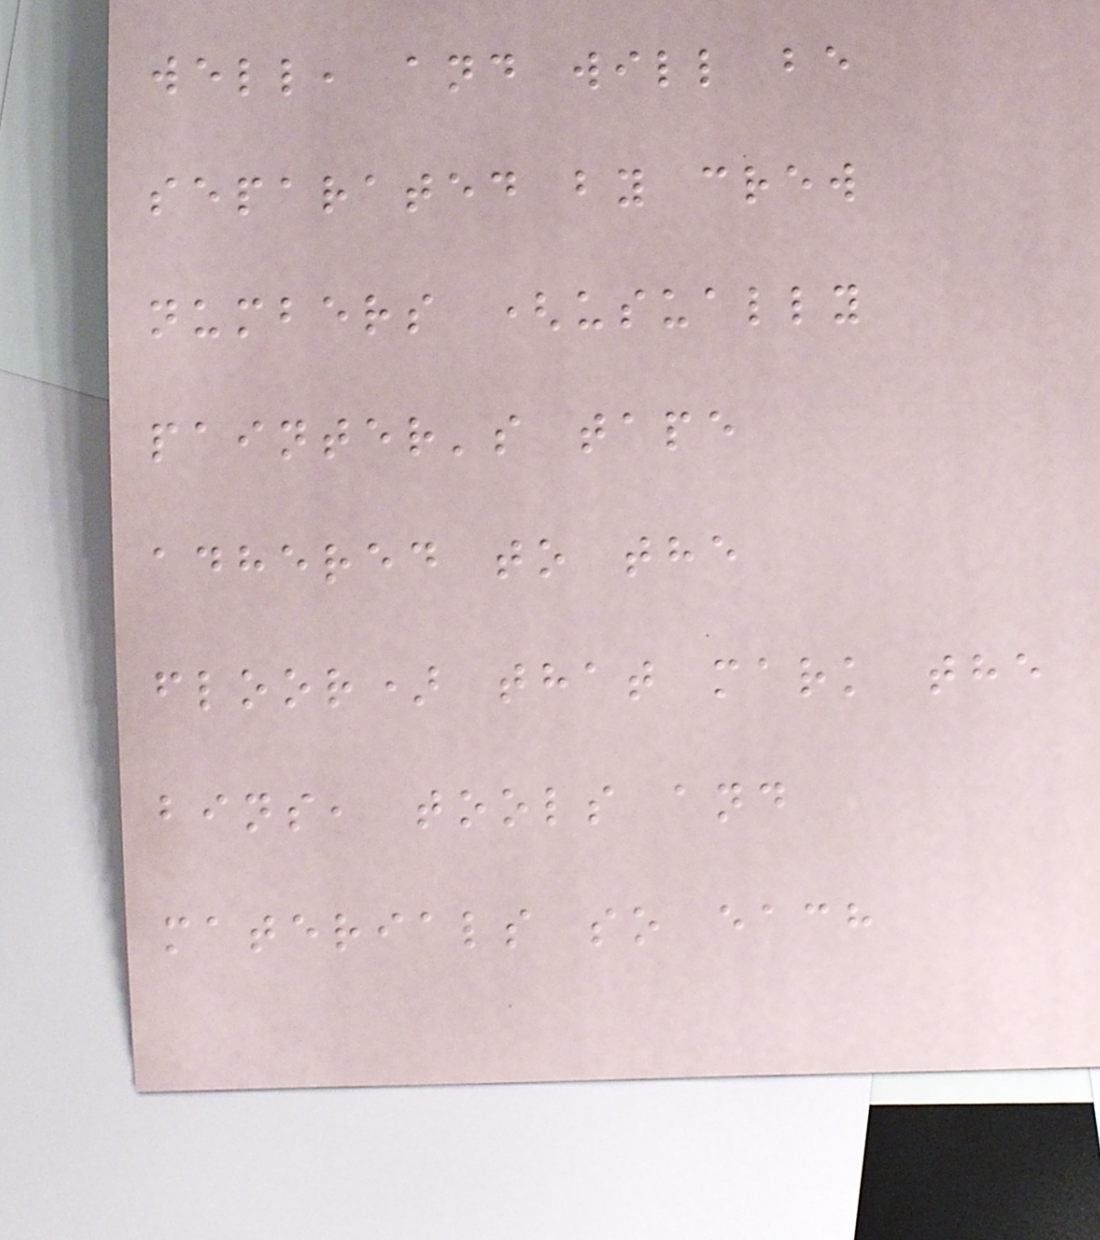well, and will be
separated by crew
numbers (usually
painter's tape
adhered to the
floor) that mark the
bins, tools and
materials so each
